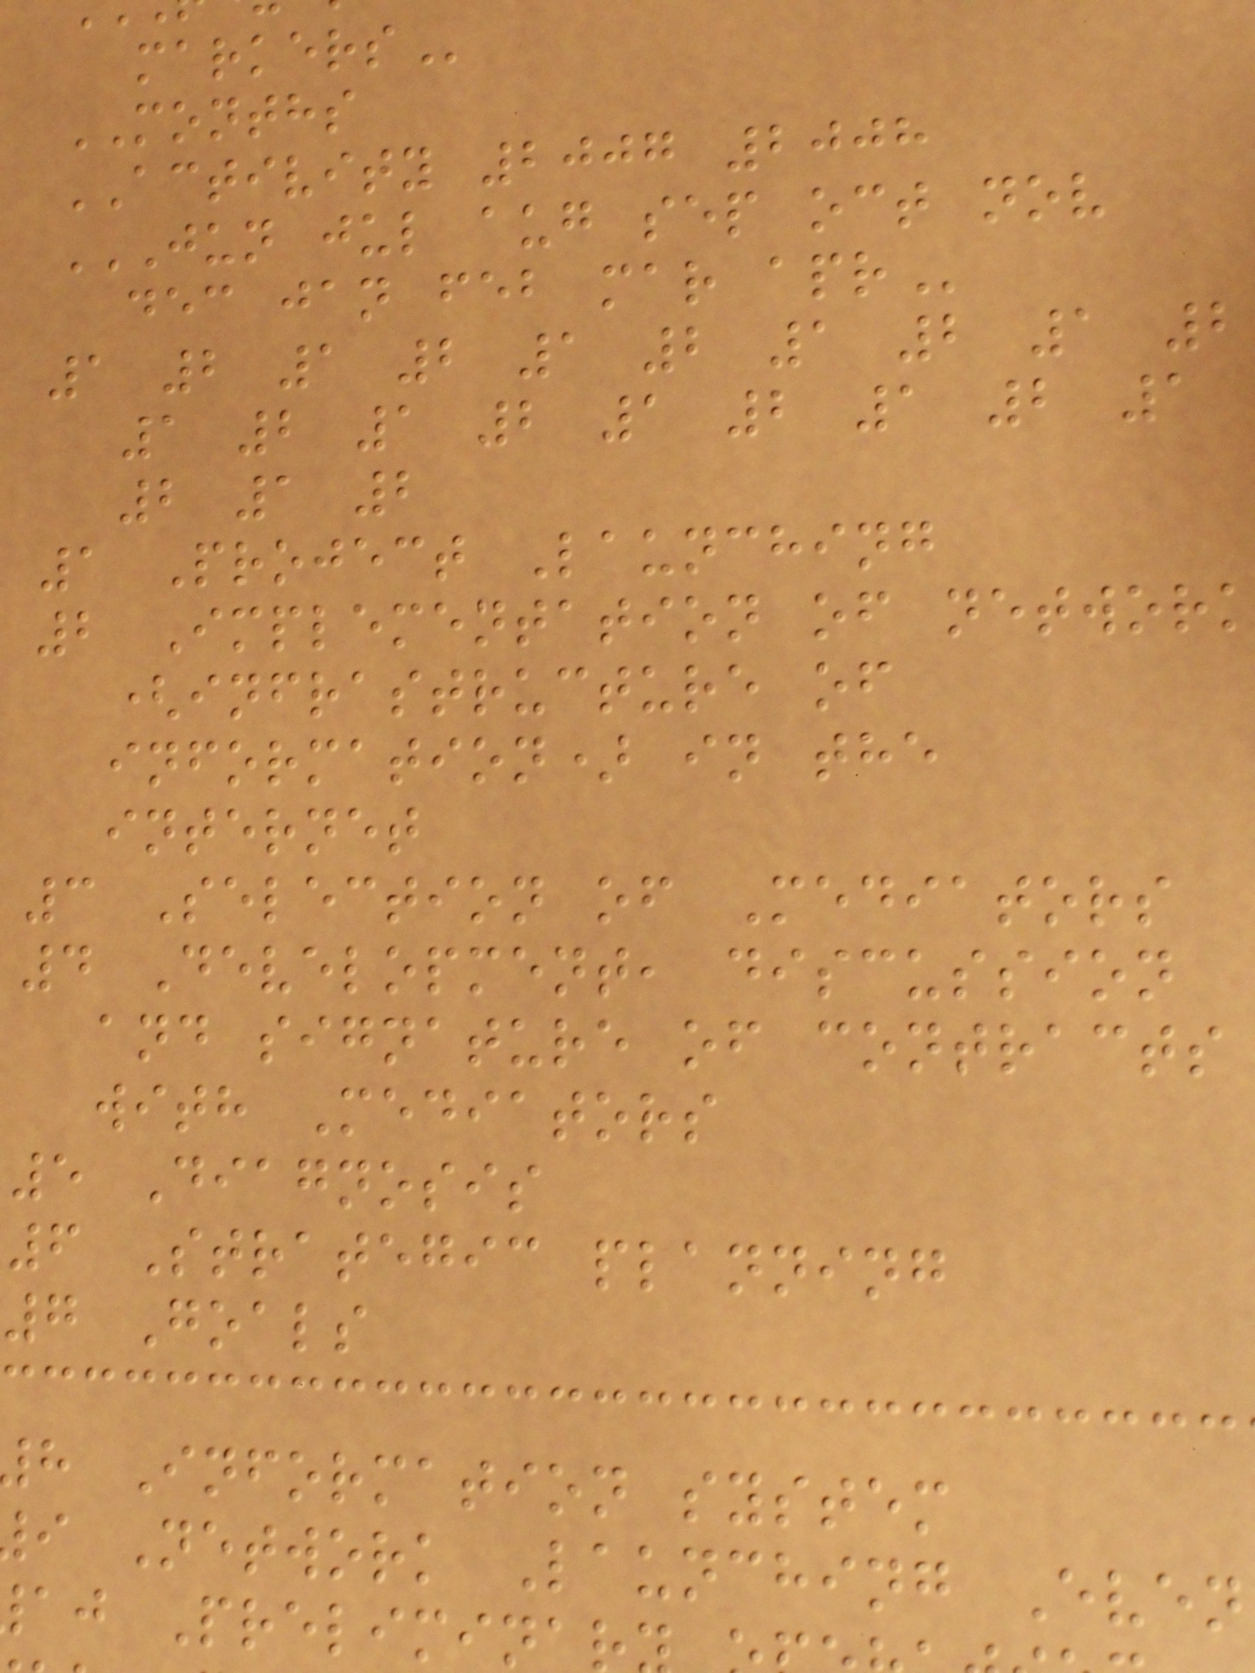MONTHS
ACTIVITY 2007 2008
JUN JUL AUG SEP OCT NOV
dec jan feb mar
1 2 1 2 1 2 1 2 1 2
1 2 1 2 1 2 1 2 1
2 1 2
1 Project Launching
2 Implementation of networ
(infrastructure of
information) in the
internet
3 Selection of Mediators
4 Development, discussion
and signature of contracts
with Mediators
5 Diagnosis
6 Strategic planning
7 Goals
h Information system
i Network Launching Even
aj Prelimina
